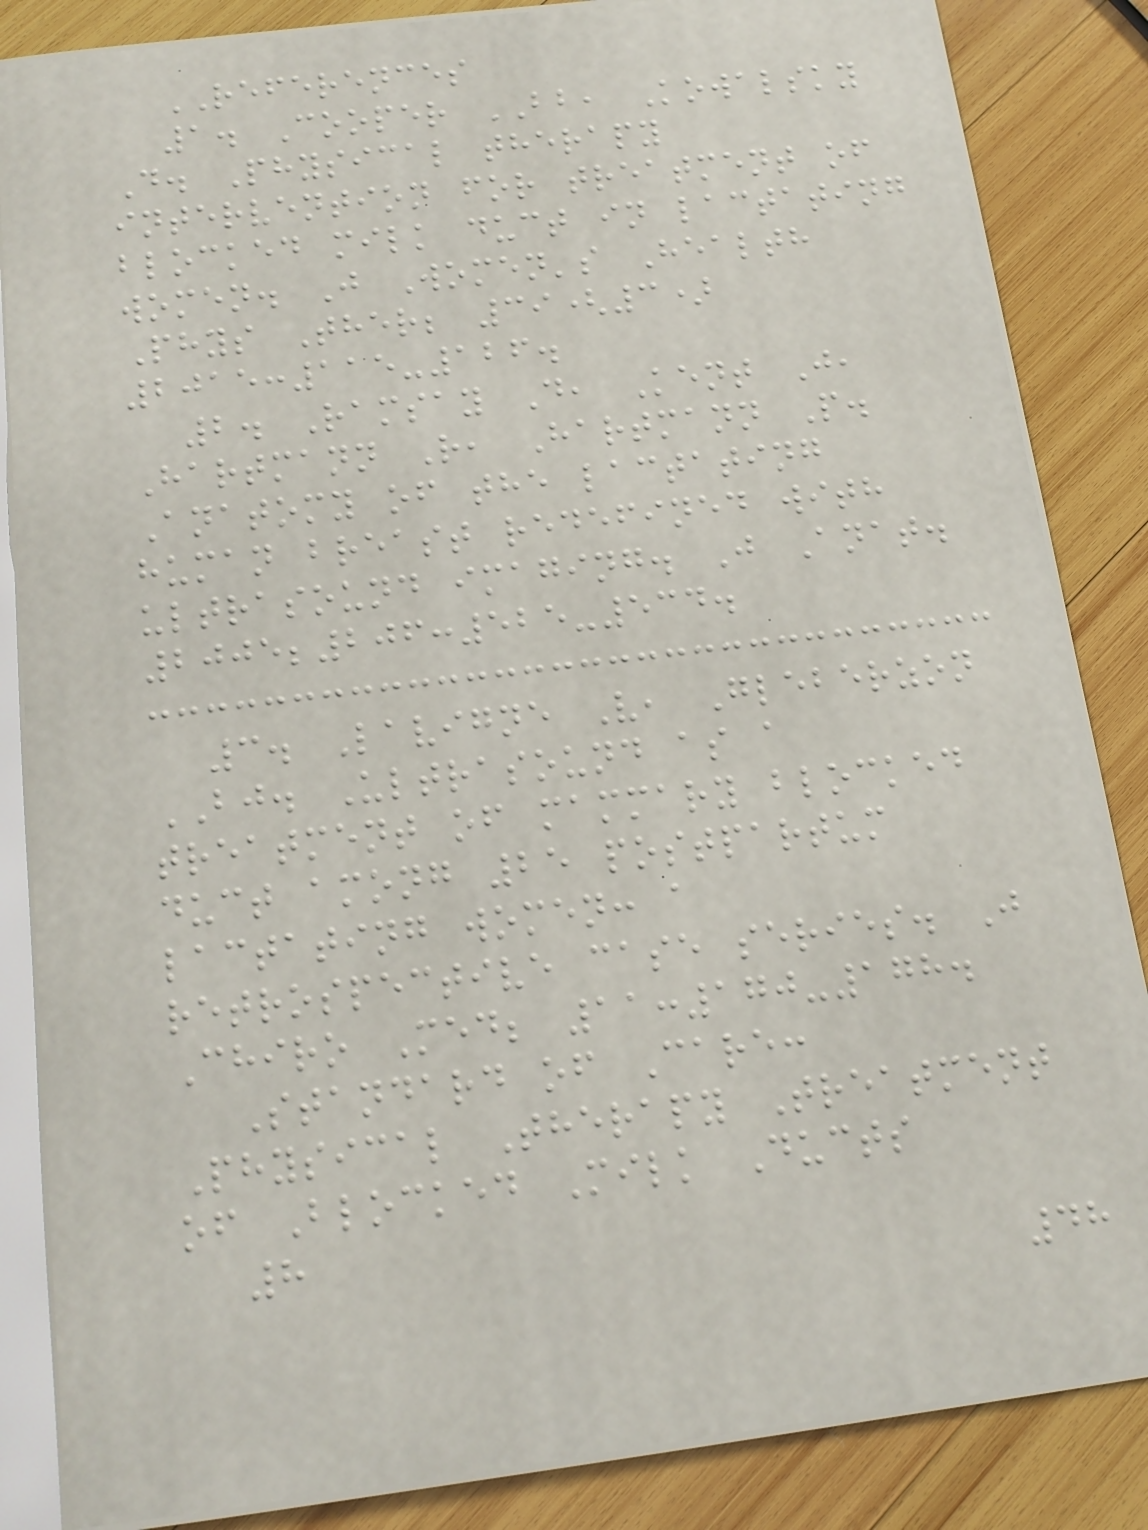REFERENCES
1. Cooper BB, Kowalsky
D. Physical therapy
intervention for treatment of
blocked milk duct in lactating
women. J Women's Health
Phys Ther; 39(3)
2015:115-126.
2. Ramsay D, Kent J,
Hartmann R, Hartmann P.
Anatomy of the lactating
human breast redefined with
ultrasound imaging. J Anat.
2005;206:525-534.
3. Lavigne V, Gleberzon
BJ. Ultrasound as a
treatment of mammary blocked
duct among 25 postpartum
lactating women: a
retrospective case series. J
Chiro Med; 11:170-178.
Standard of Care:
Physical Therapy Treatment
of Blocked Milk Ducts
8
48
